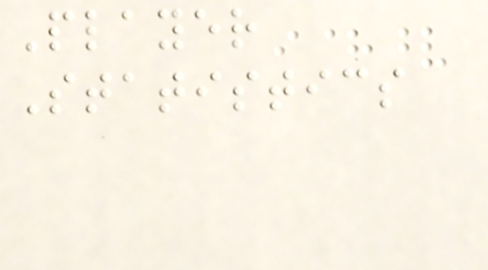Player
Statistics
